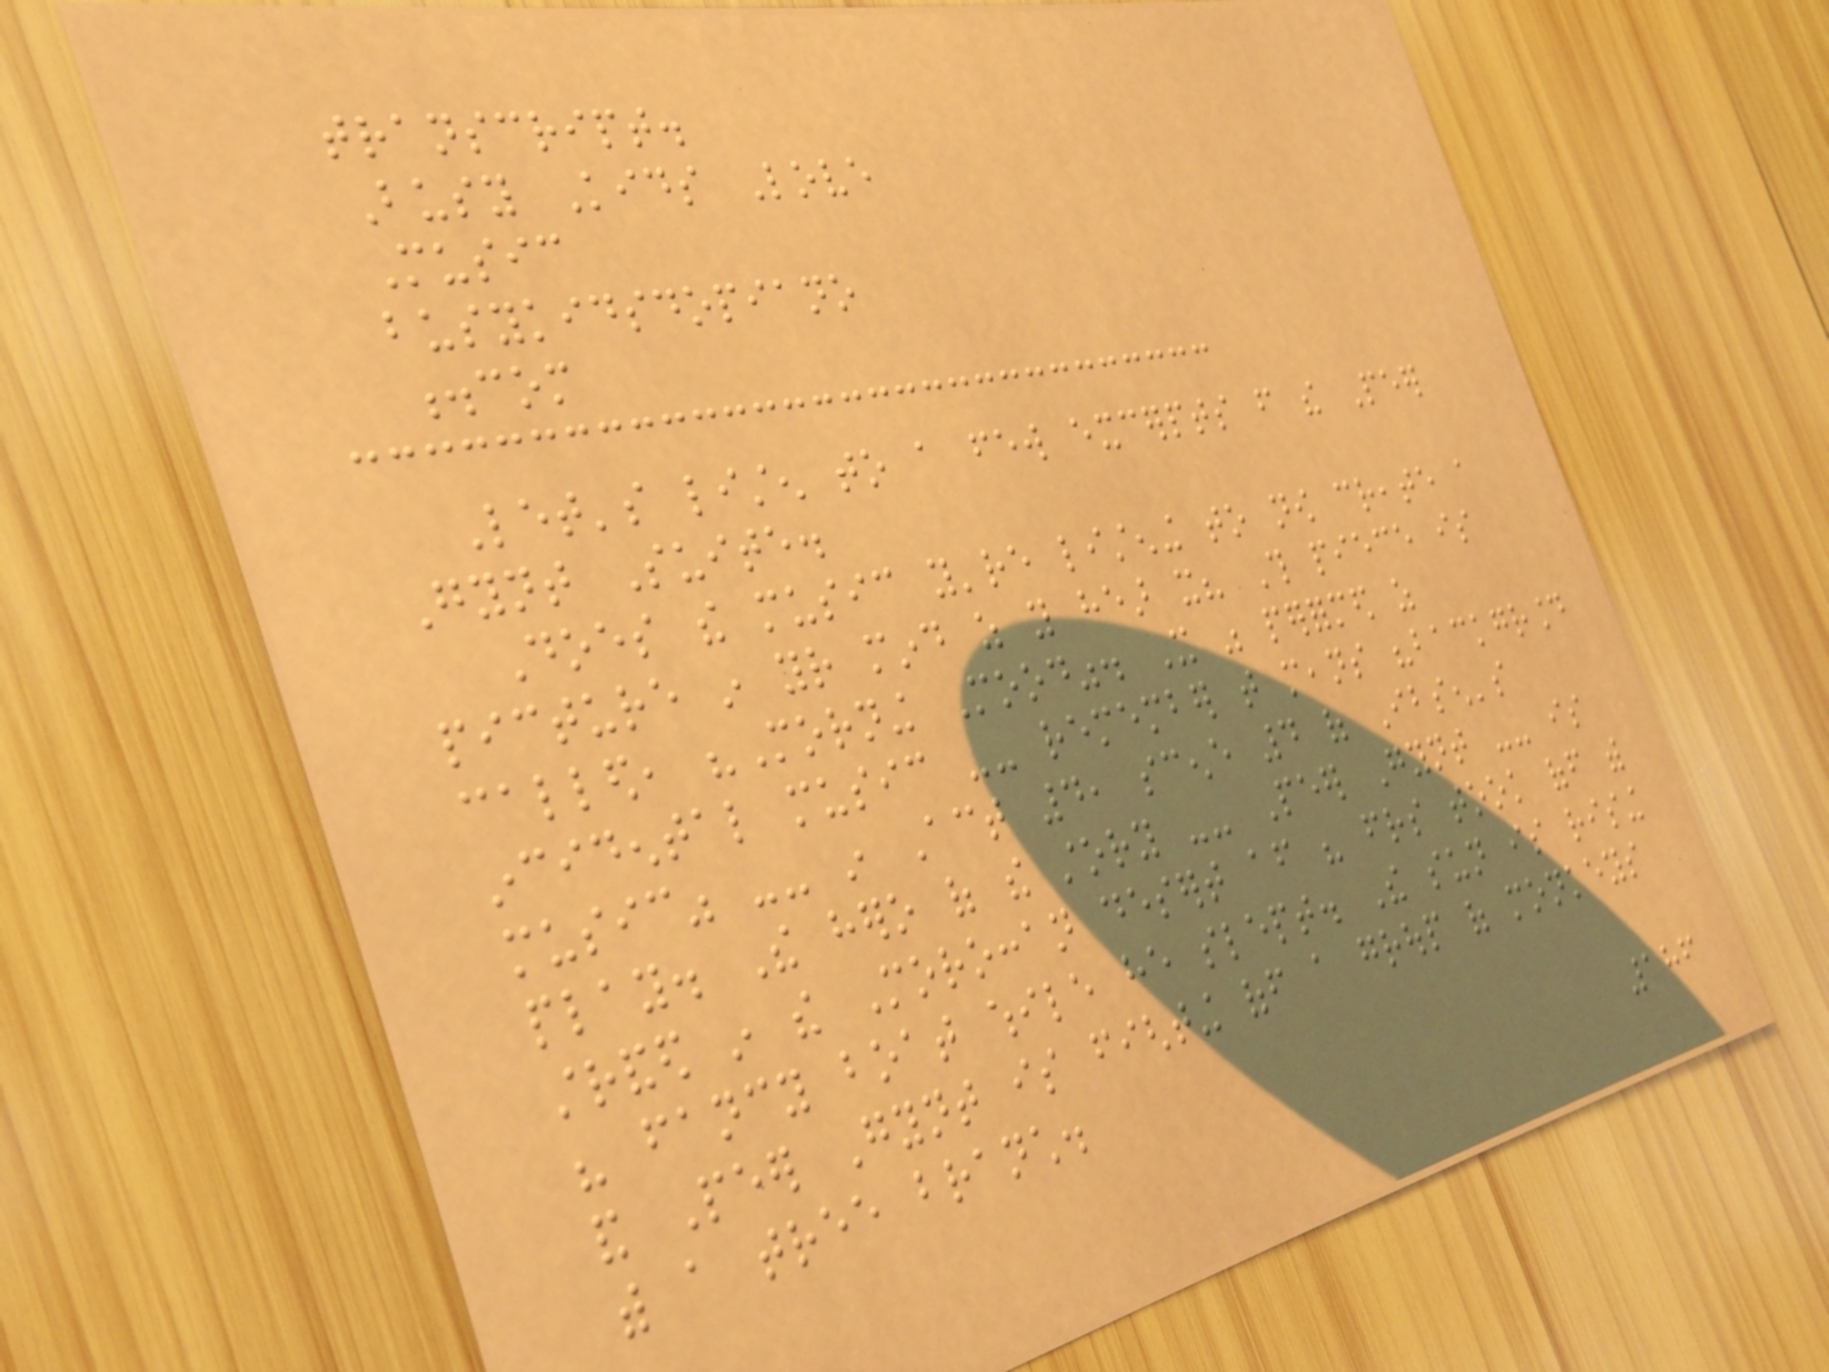transcript.
Busy Kids Love
Music
busykidsdopiano
.com
Let's listen to a few excerpts from the Peer
Gynt Suite.
Does the music you're listening to now create a
picture in your mind as you hear it? This piece is
called, "Morning Mood". It was performed as
incidental music -- remember that means "background
music" -- in Act 4, scene 4 of Ibsen's
play. The hero of the story -- Peer Gynt -- is
stranded in the Moroccan desert after his friends took off with
his fancy boat while he slept. The sun is rising
and Peer Gynt is fighting off a group of monkeys
with a tree branch.
186
